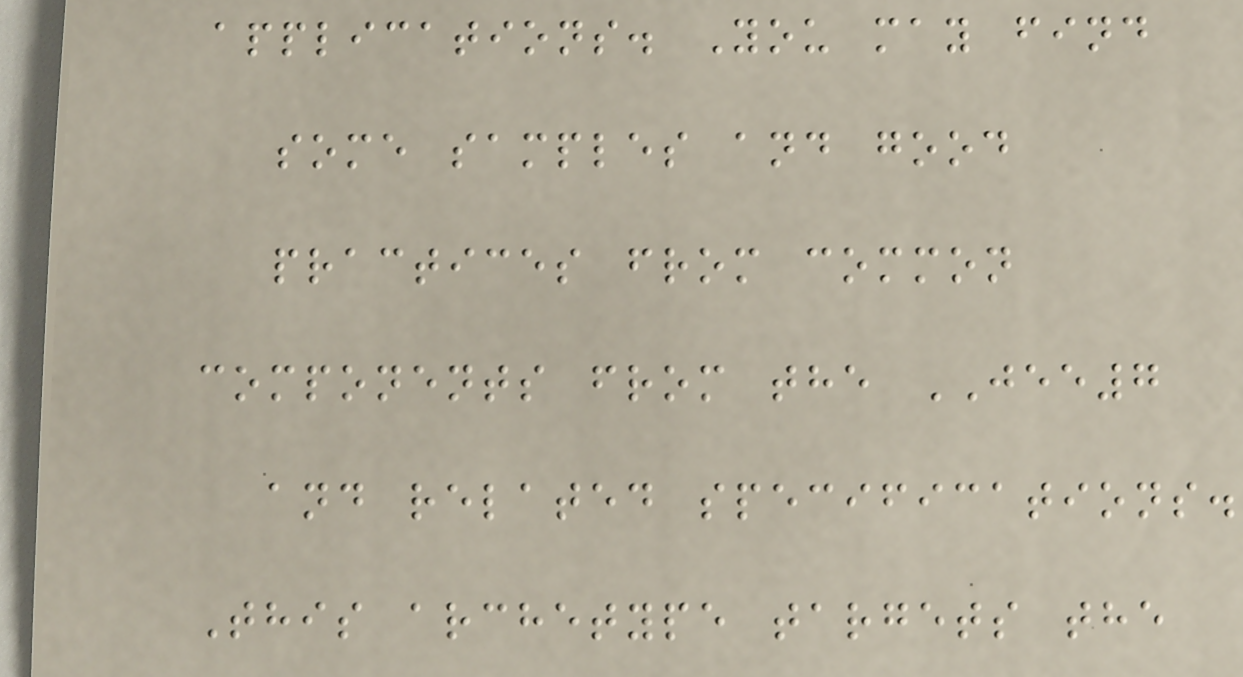applications. You may find
some samples and good
practices from common
components from the JEE7
and related specifications.
This archetype targets the
